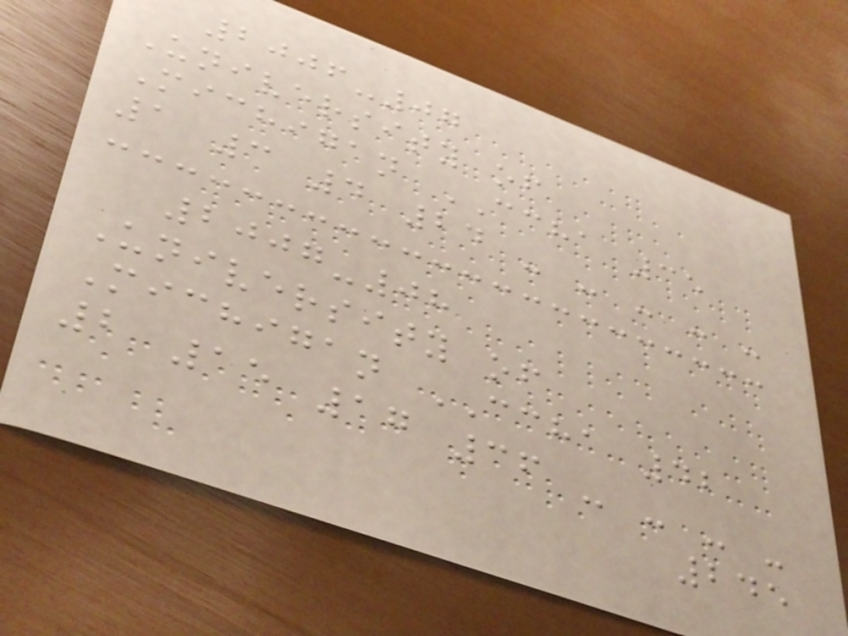2006-07
University of
Michigan CCHA 35
1 3 4 24 - - - - -
2007-08
University of
Michigan CCHA 42
2 15 17 36 - - - -
245
